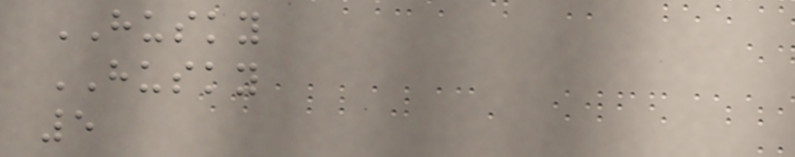HUSKY
HUSKY
5
